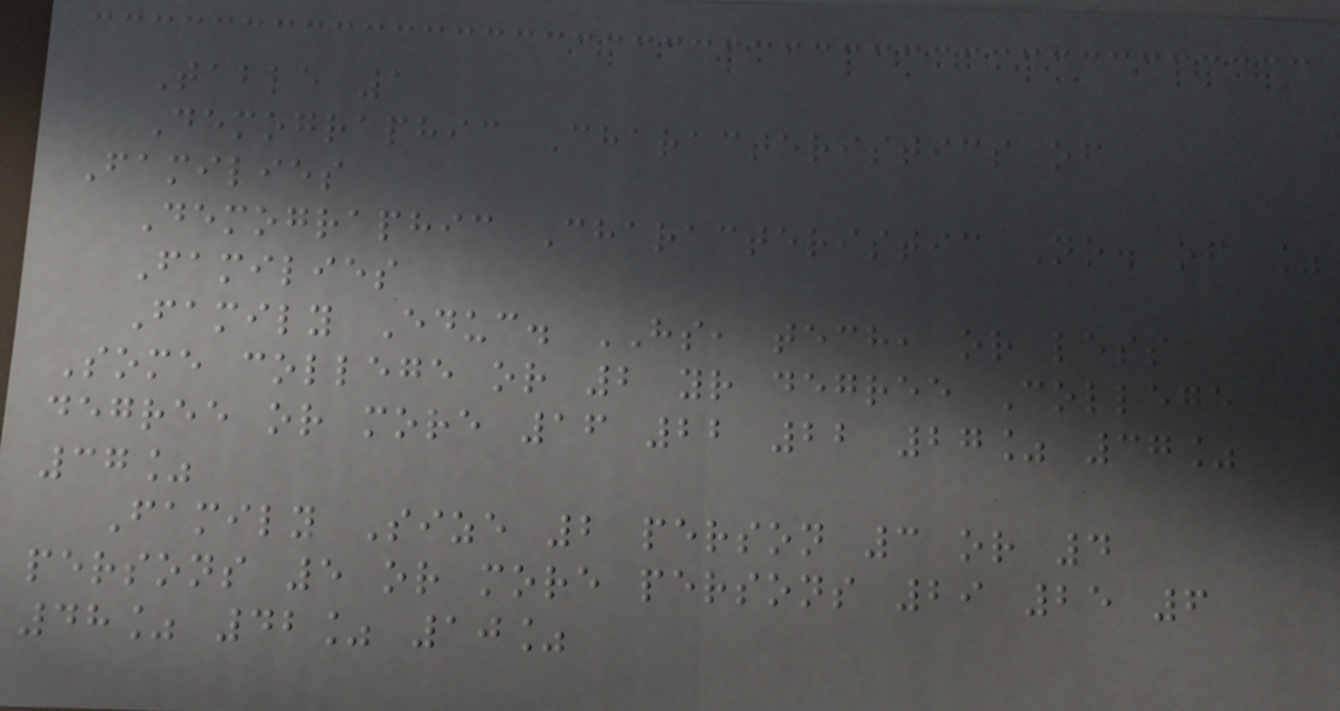Table 1
Demographic Characteristics of
Families
Demographic Characteristic No. of %
Families
Family Educ. HS, tech, or less
Some college or 2 yr degree College
degree or more 16 22 22 27% 37%
37%
Family Size 2 person 3 or 4
persons 5 or more persons 29 25 6
48% 42% 10%
